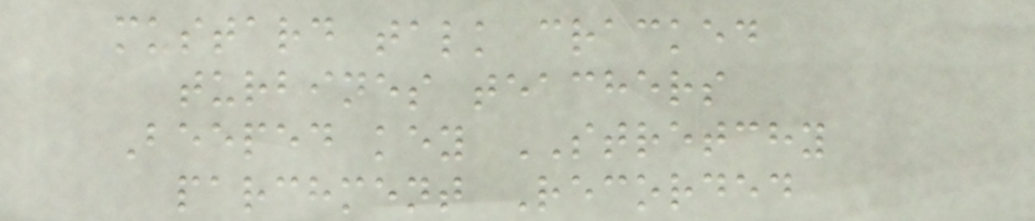mustard talk cracked
turbines teachers
Beeped key STRETCHY
parchment Recorded
